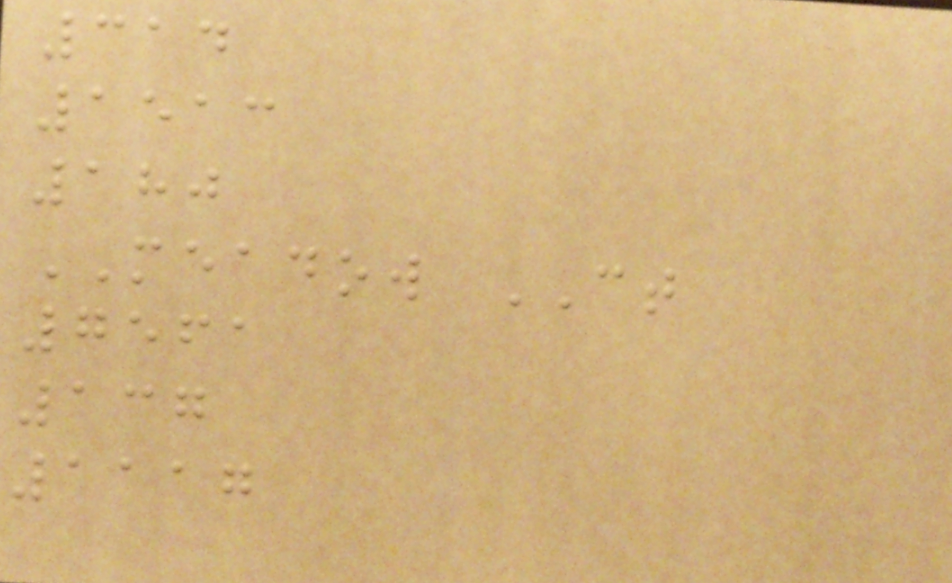314
1513
180
MEADOW CT
7561
137
1117
